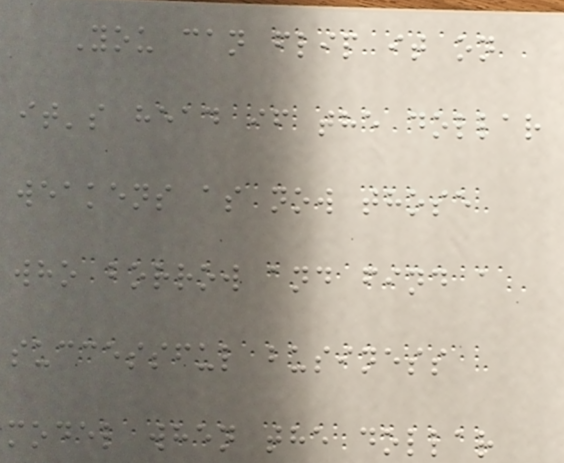You can flip it on
it's head if the dollar
weakens as now those
who borrow and find a
successful business
model when the dollar
